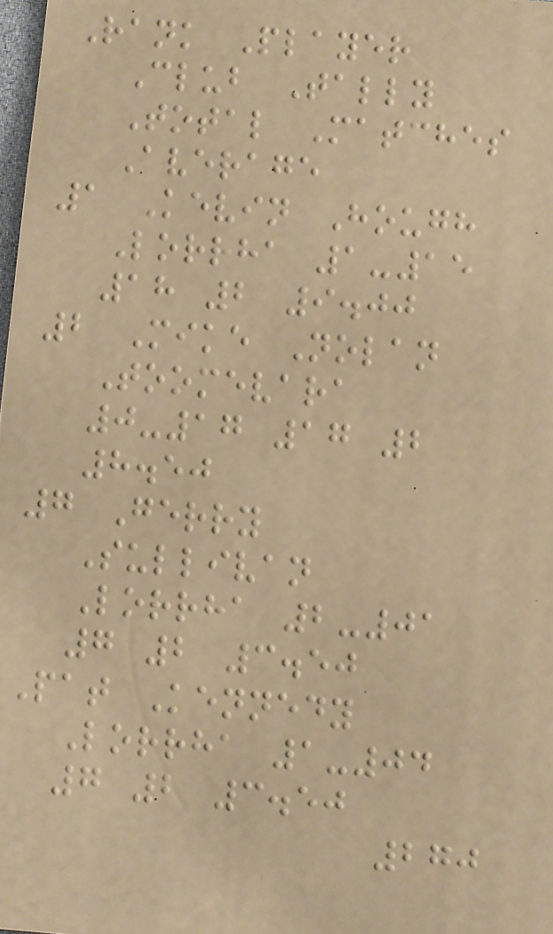Rank Player
Club Tally
Total Matches
Average
1 Kevin Hough
Lorrha 1-15
18 2 9.00
2 Mike Nolan
Toomevara
0-17 17 2
8.50
7 Gerry
Sullivan
Lorrha 2-01
7 2 3.50
Pat Kennedy
Lorrha 1-04
7 2 3.50
270
